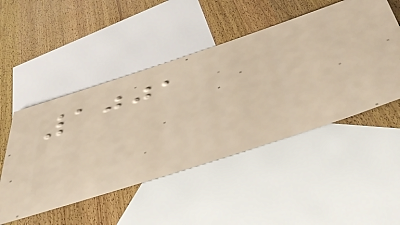1001
